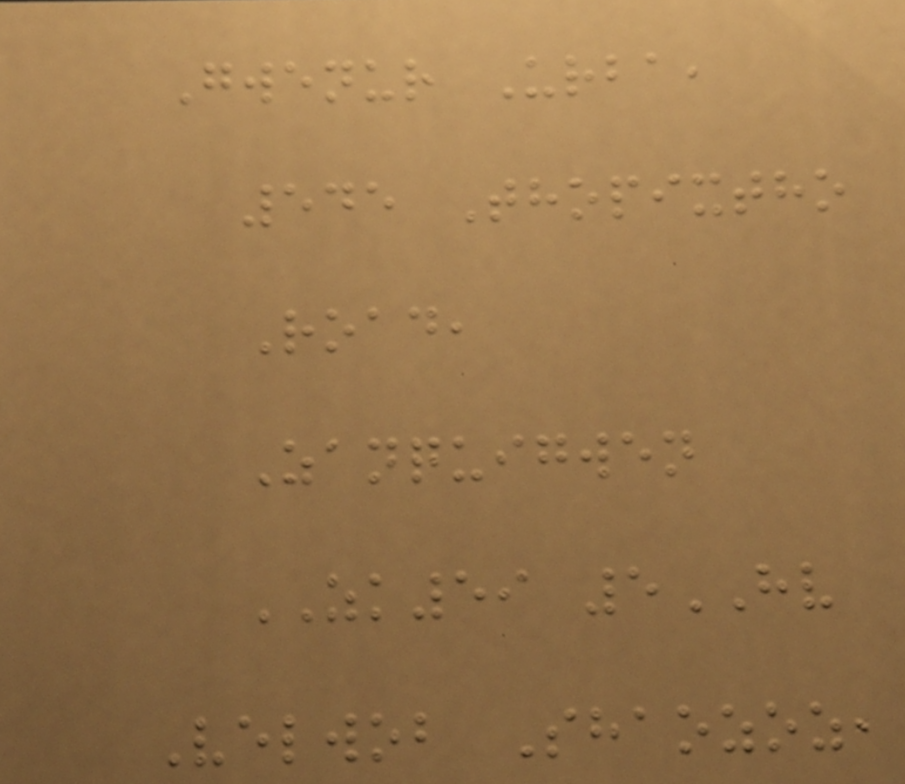Gwenur Urba,
545 Thopixtho
Road,
Zanquigwen
ZK59 5HV
Velwob Shaozoz,
